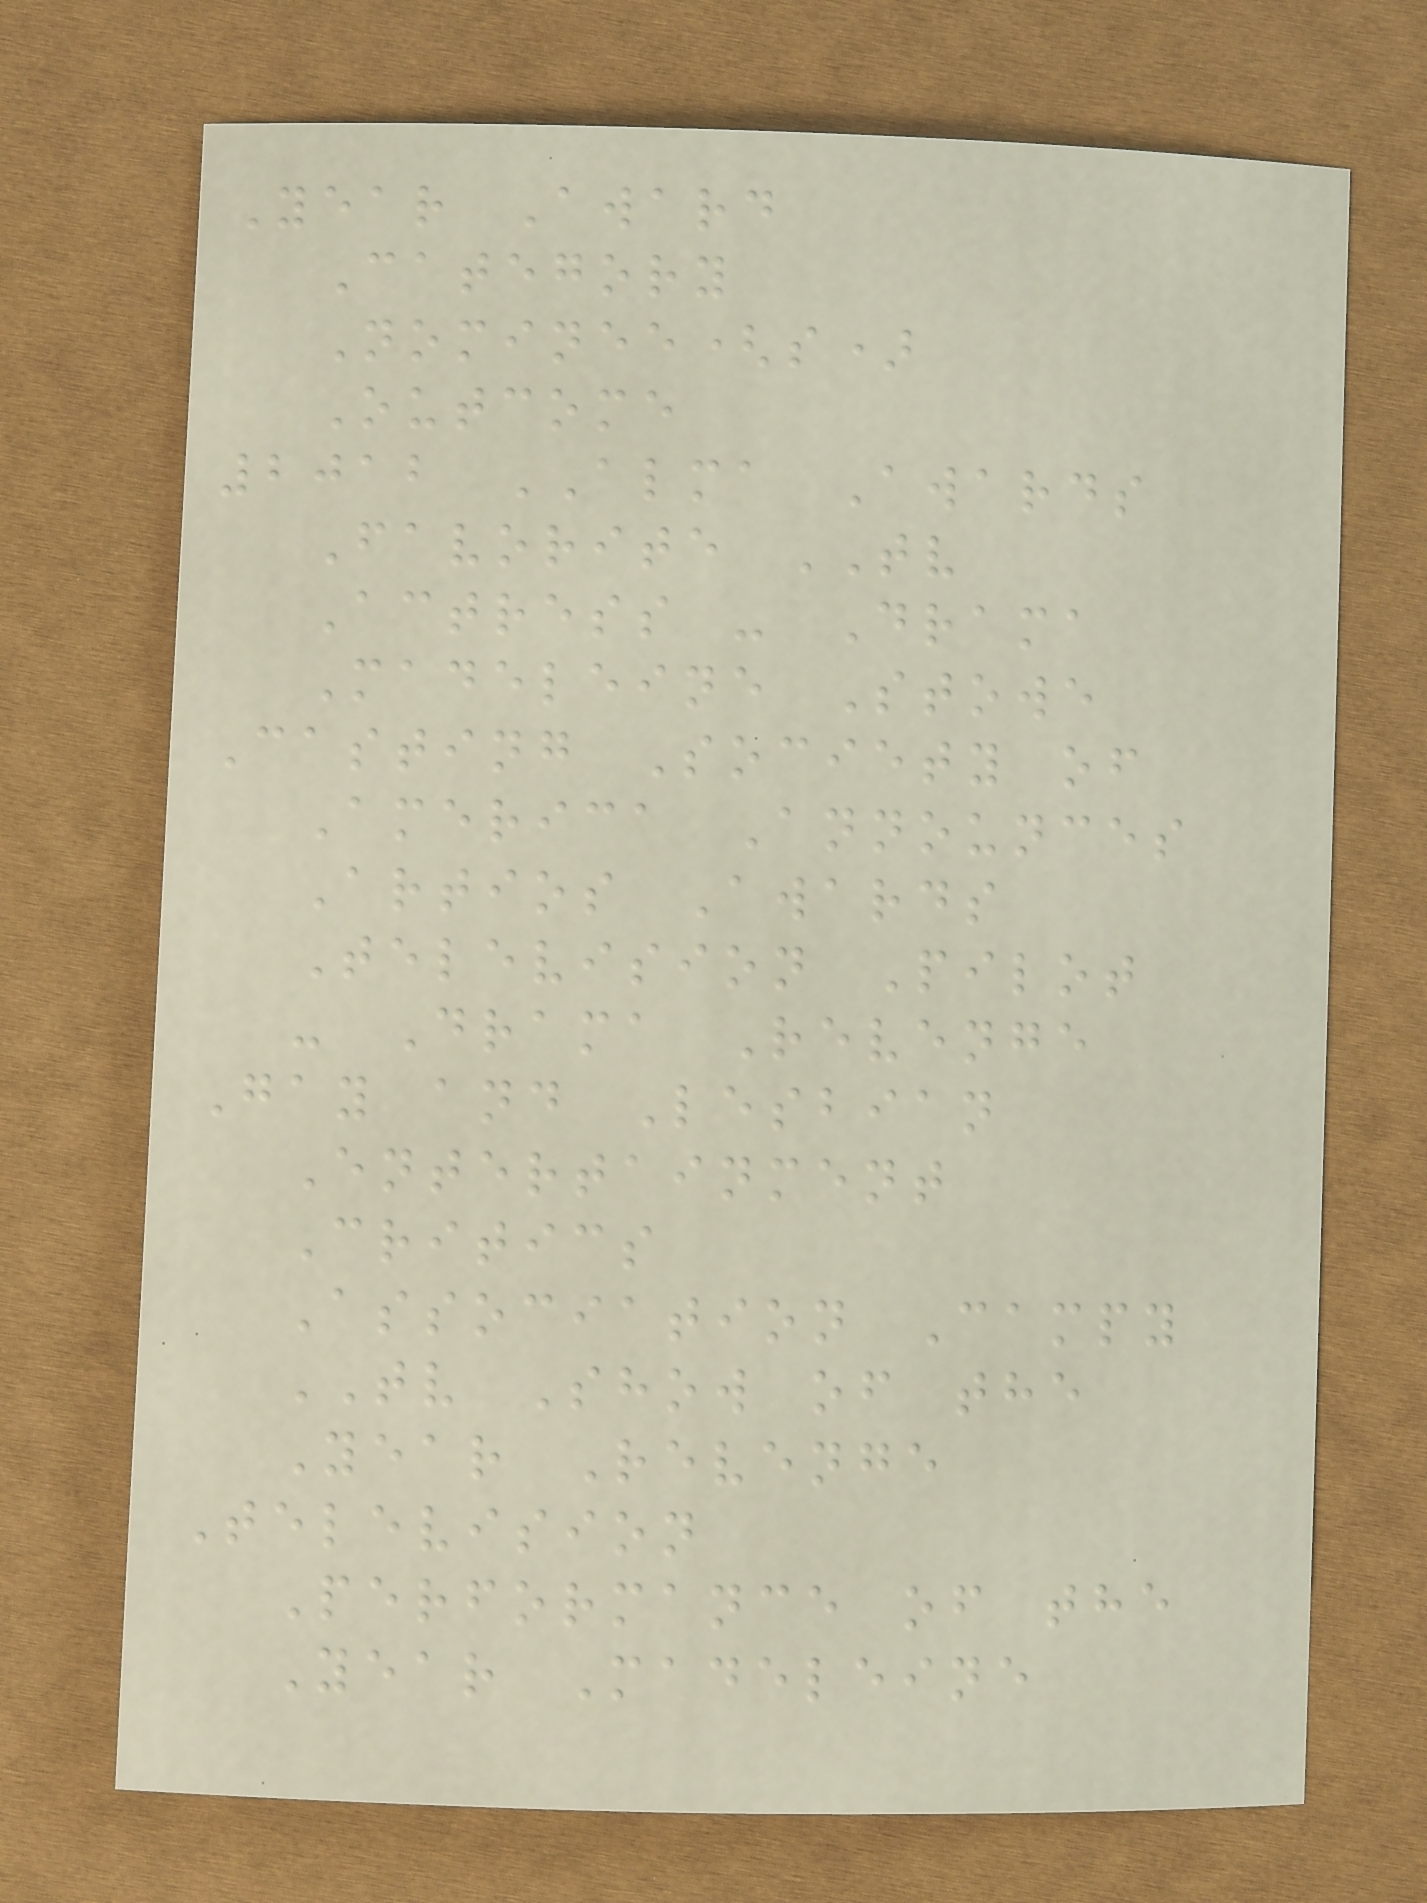Year Award
Category
Nominee(s)
Outcome
2012 ALMA Awards
Favorite TV
Actress - Drama
Madeleine Stowe
Casting Society of
America Announces
Artios Awards
Television Pilot
- Drama Revenge
Gay and Lesbian
Entertainment
Critics
Association Campy
TV Show of the
Year Revenge
Television
Performance of the
Year Madeleine
